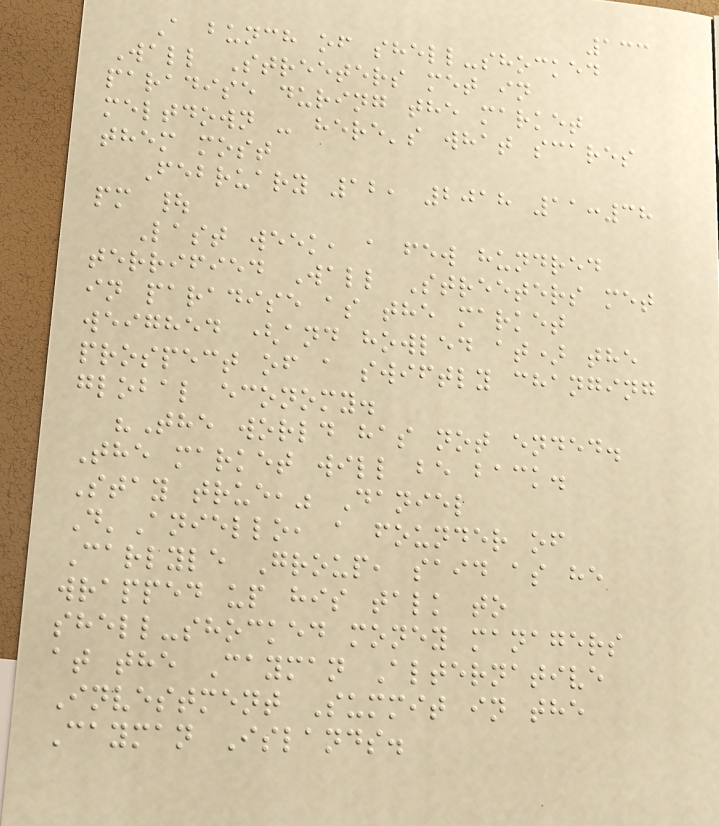133
A bunch of shell-shocked
Wall Streeters met in
paradise during the market
meltdown - here's what scares
them most
February 12, 2018 11:38
pm |
Last week, a few hundred
terrified Wall Streeters met
in paradise as the market
weighed (and howled at) the
prospect of a swiftly changing
global economy.
"The world has not ended.
The market will be back.
Stay true," Daniel
D'Aniello, a founder of
Carlyle Group, said as he
wrapped up his talk to
shell-shocked money managers
at the Cayman Alternative
Investment Summit in the
Cayman Islands.
